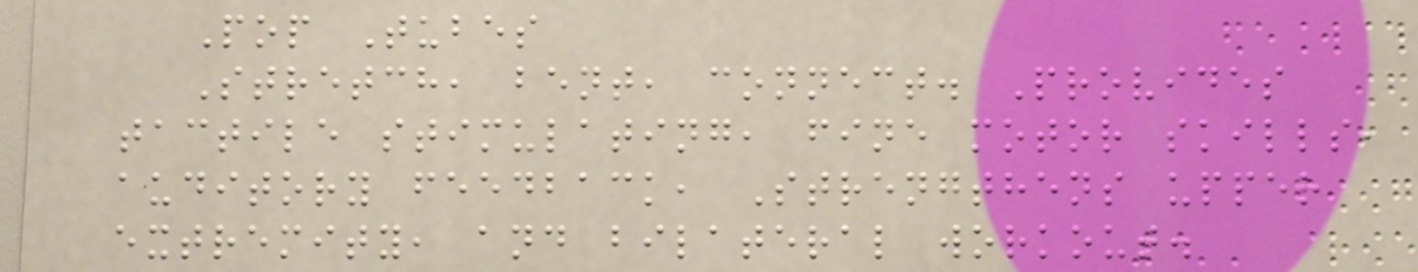Pop Tubes
Stretch, bent, connect. Provides
tactile stimulating, fine motor skills,
auditory feedback, Strengthens upper
extremity, and bilateral workout.
